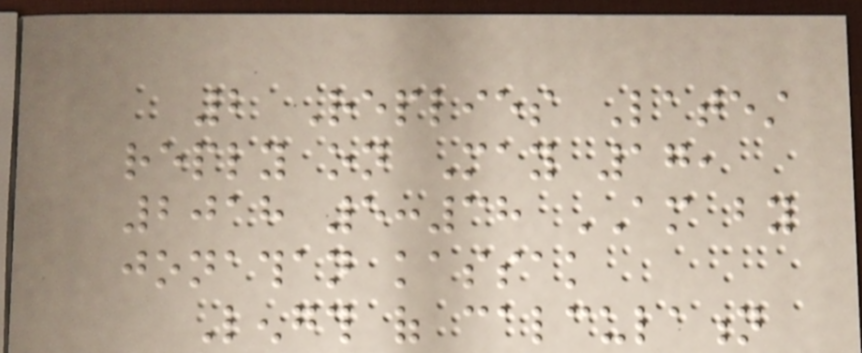2 Replies Latest
reply on May 17,
2018 5:38 AM by
jonathan kassak
Length of calculation
